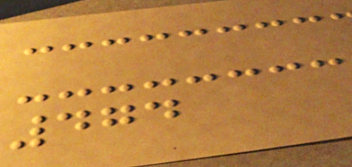474
